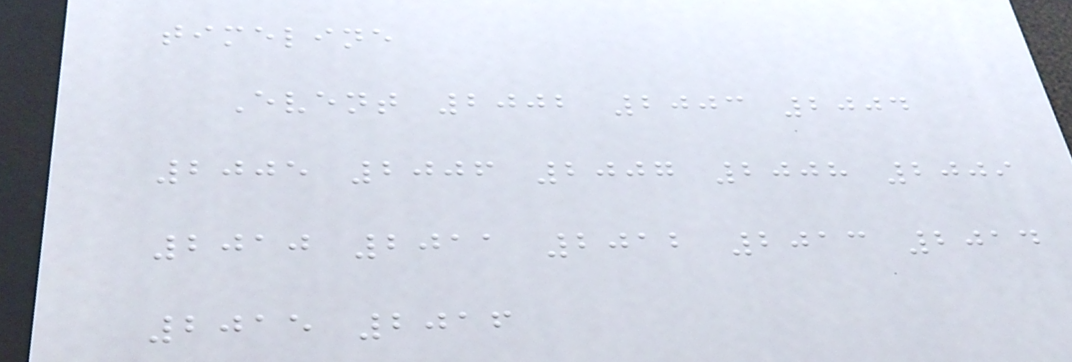timeline
Event 2002 2003 2004
2005 2006 2007 2008 2009
2010 2011 2012 2013 2014
2015 2016
